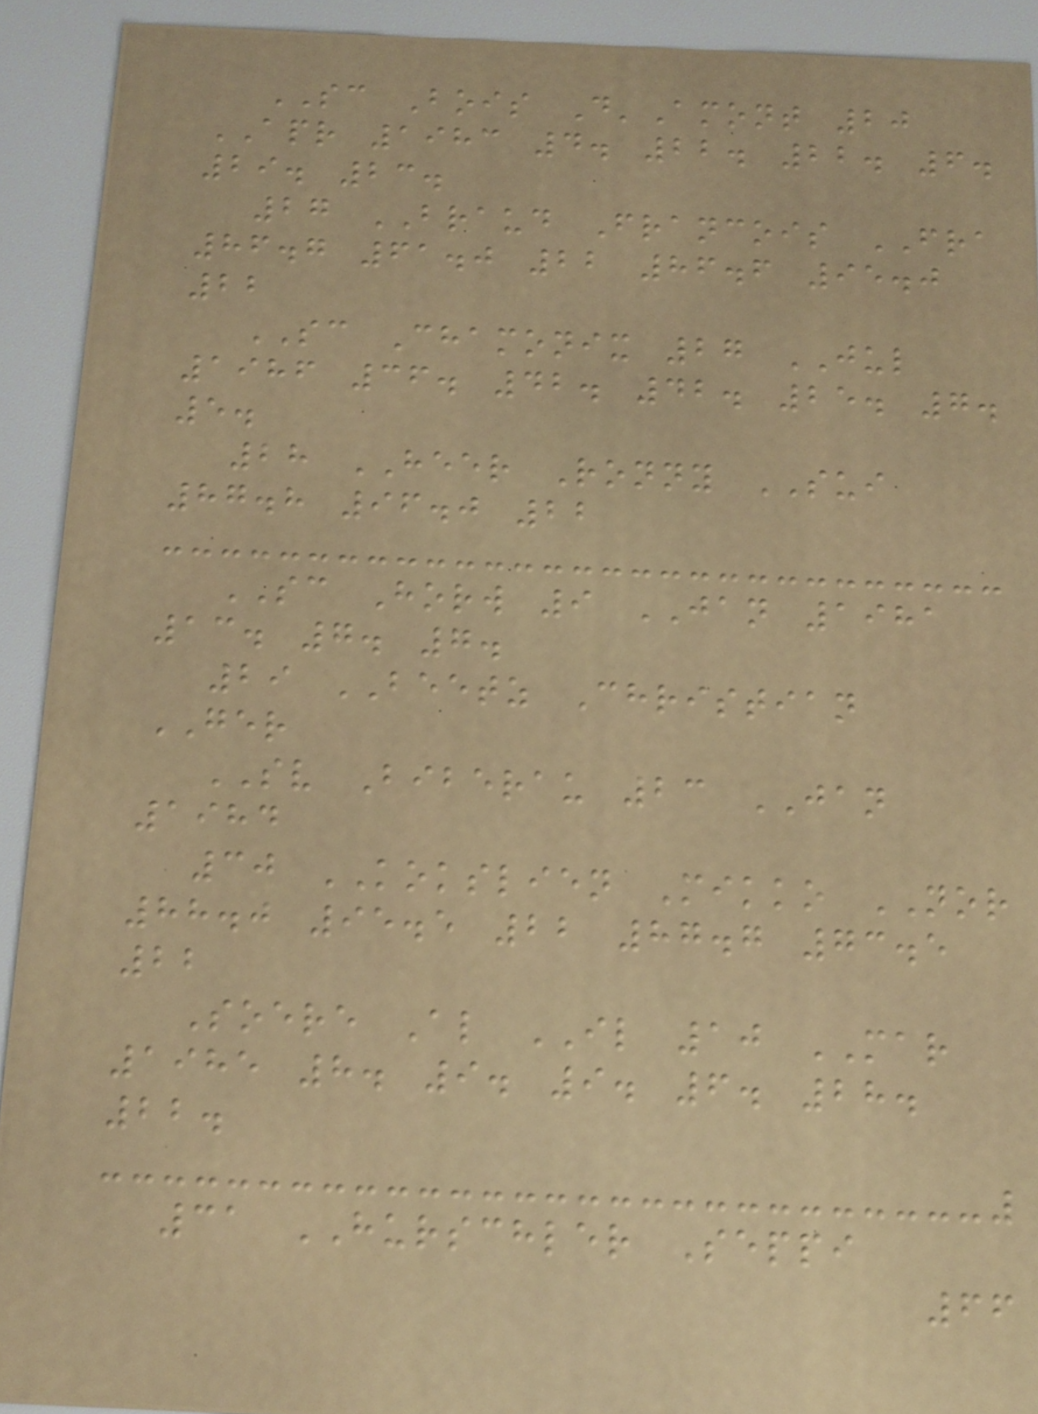SC Bois D'Amont 20
APR 1983 4. 22. 22. 6.
29. 23.
27 BRAUD Francois FRA
86.7 61.0 22 86.6 95.0
22
SC Chamonix 27 JUL
1986 36. 42. 42. 25. 7.
5.
28 HEER Ronny SUI
87.8 96.0 22
SC Horw 9 JAN 1981
13. 7. 7.
29 BEETZ Christian
GER
SV Biberau 23 JAN
1984
30 KOKSLIEN Mikko NOR
88.0 95.5 22 87.7 73.5
22
Soere Al IL 10 MAR
1985 8. 9. 9. 6. 28.
22.
31 HURSCHLER Seppi
66
